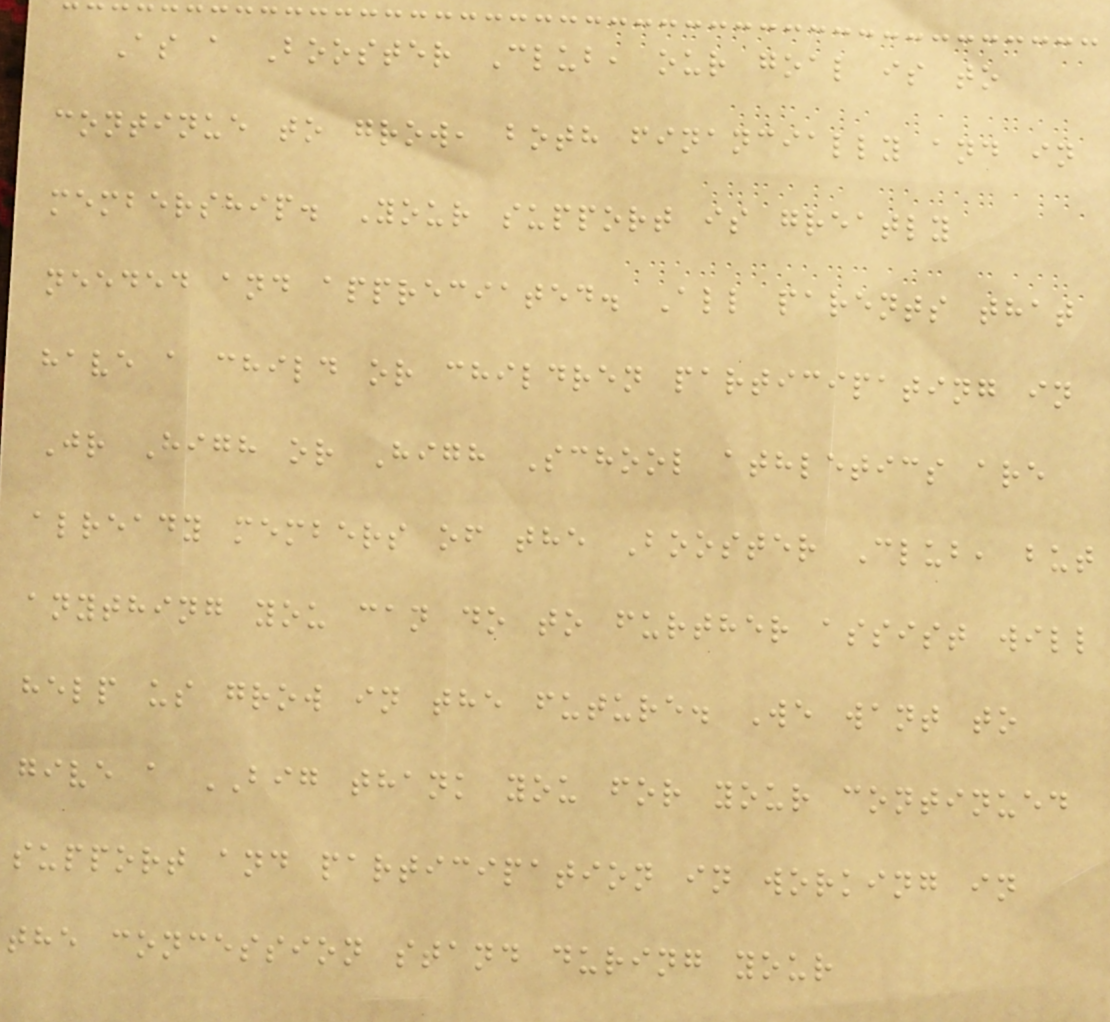As a Booster Club, our goal is to
continue to grow, both financially and in
membership. Your support is greatly
needed and appreciated. All parents that
have a child or children participating in
Jr High or High School athletics are
already members of the Booster Club, but
anything you can do to further assist will
help us grow in the future. We want to
give a BIG thank you for your continued
support and participation in working in
the concession stand during your
